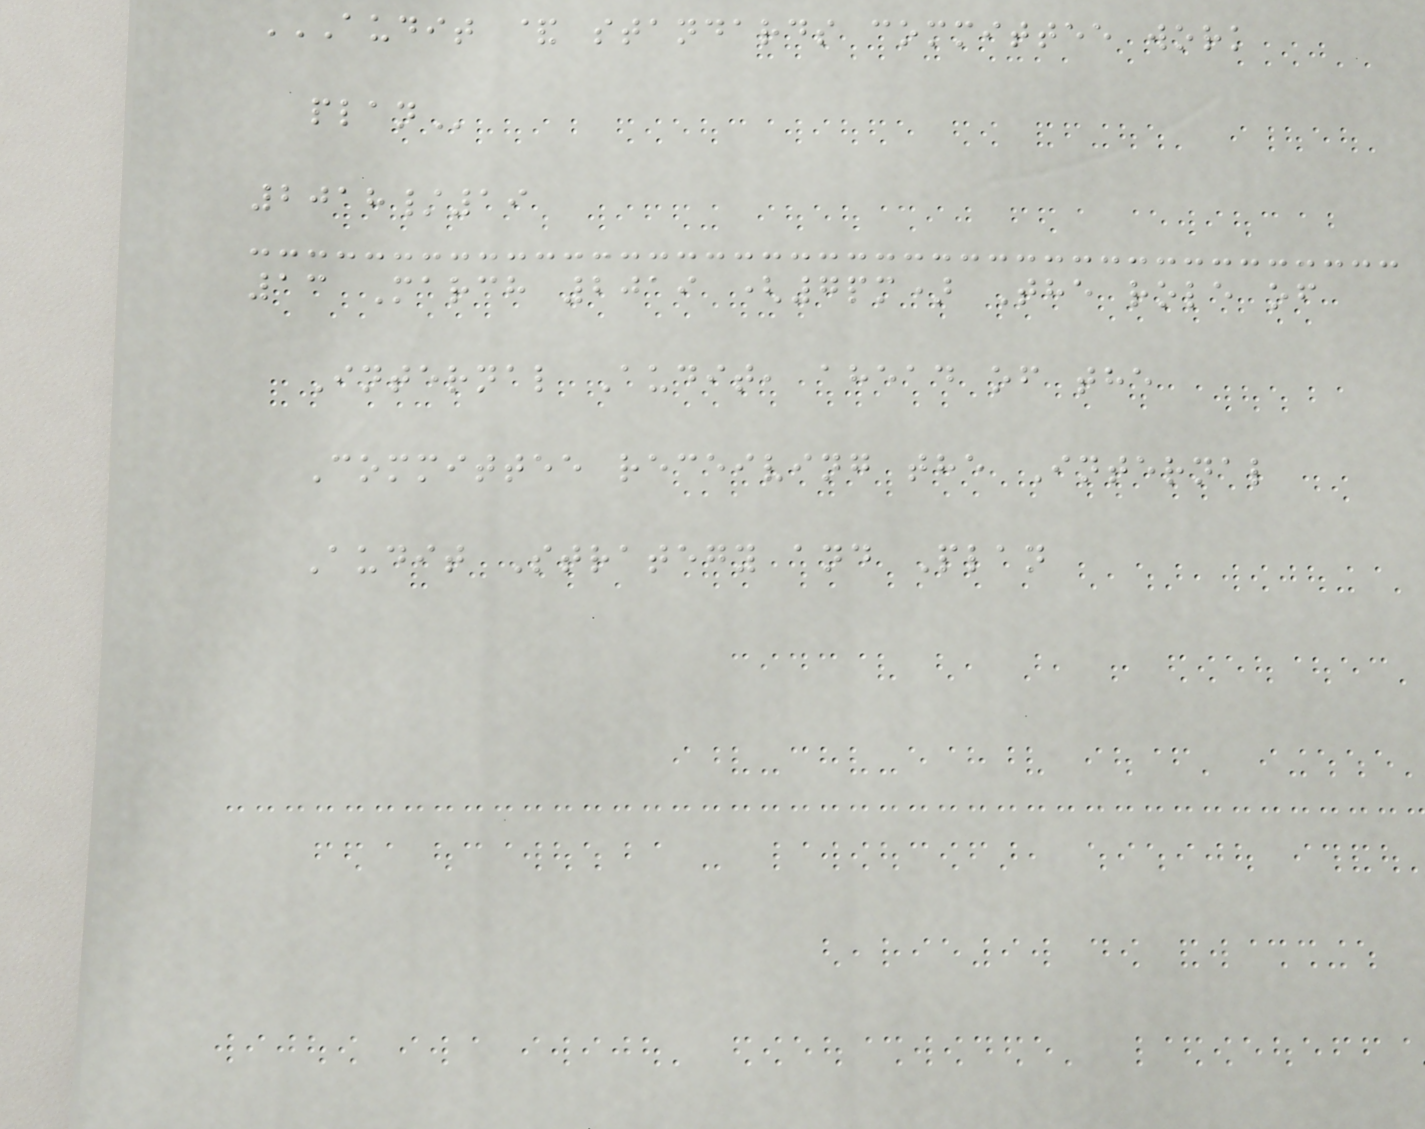AUDIT & STANDARDS COMMITTEE WORK
PLAN
2018/19
13 March 2019 (7pm) The role of
Internal Audit, ahead of the
Committee receiving the Internal
Audit Strategy and Plan
